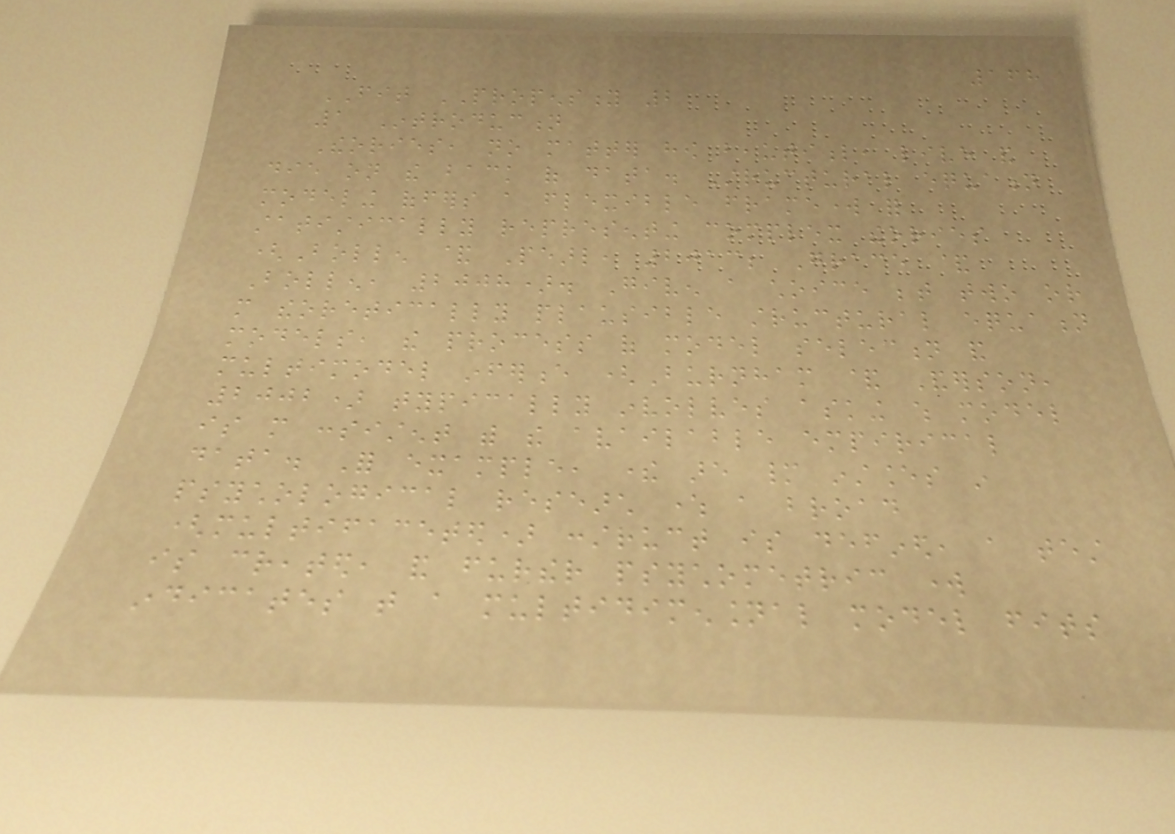168
FIT PROPENSITY 2
1 Introduction
Theories, no matter how beautiful, live and
die on the back of data. Structural equation
modeling offers a flexible framework for
statistically representing complex theories
(Bollen & Pearl, 2013; Grace &
Bollen, 2008). Given a choice between two or
more theoretically plausible structural equation
models, the process of model selection and
multimodel inference (Burnham & Anderson,
2002) typically involves asking which model
is more consistent with the available empirical
data. For example, there are many instances in
psychological research where a broad
(multifaceted) construct is defined, a test
is created, and further psychometric work
indicates that a multidimensional model fits
